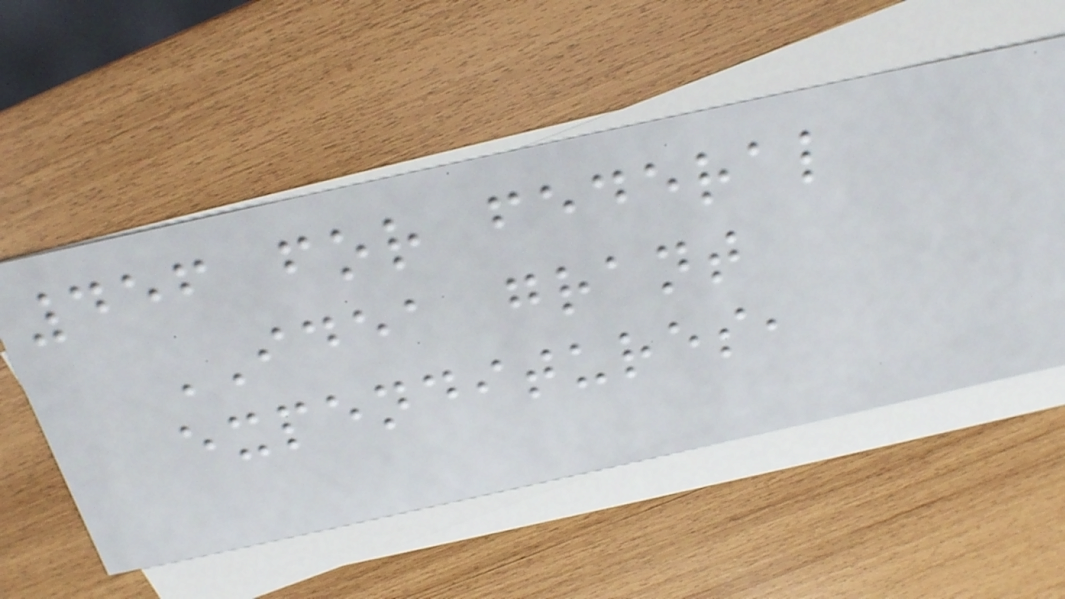456 for federal
IDEA grant
expenditures,
